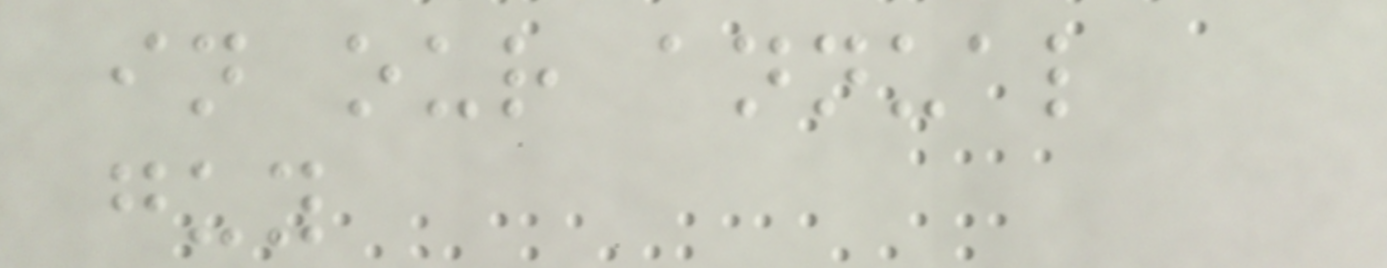in our annual
guy
